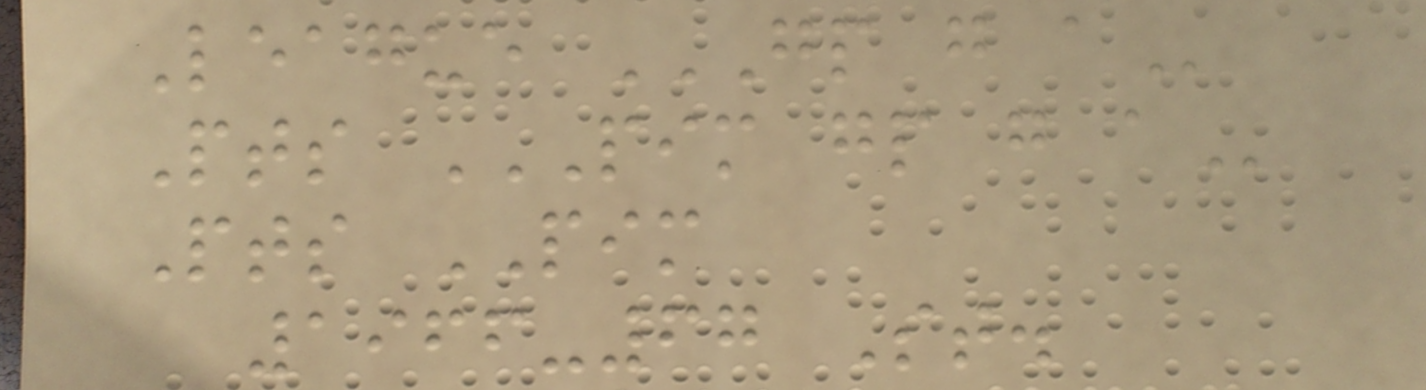League GP G A
Pts PIM GP G A
Pts PIM
1966-67 St.
